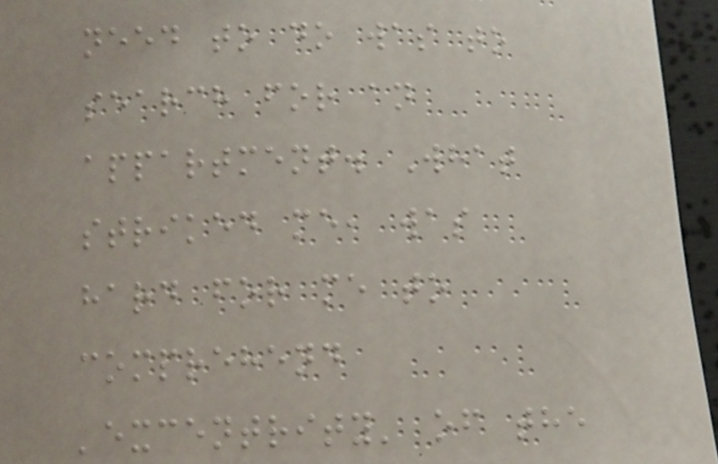need to do was to
search for an
appartment. What
striked me, was
hard for me to
comprehend
'excentrity' of the
